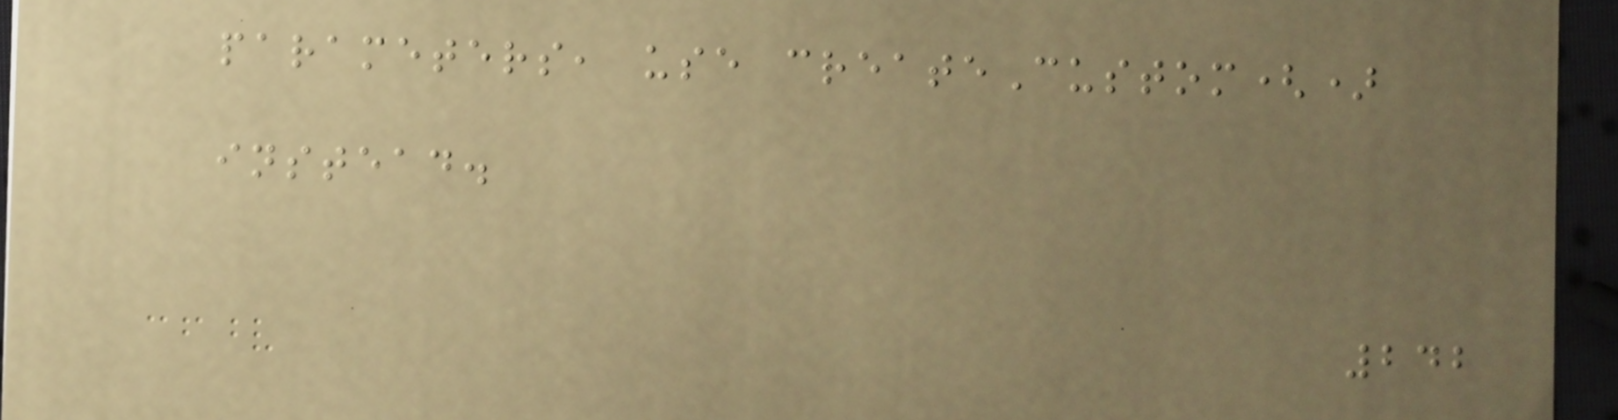parameters, use createCustom()
instead.
242
